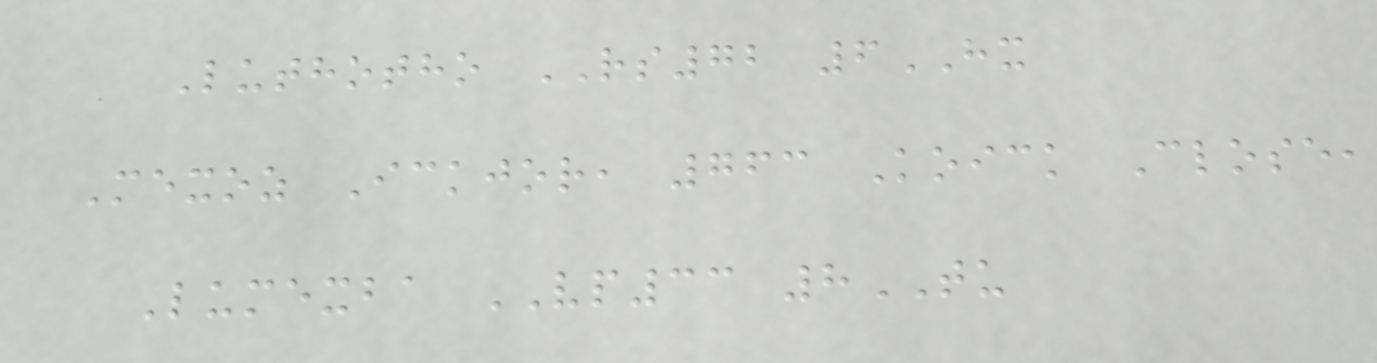Luthotho RS72 6HX
Mexoz Ickjor, 763 Koick Close,
Lumexba VP33 8TU
